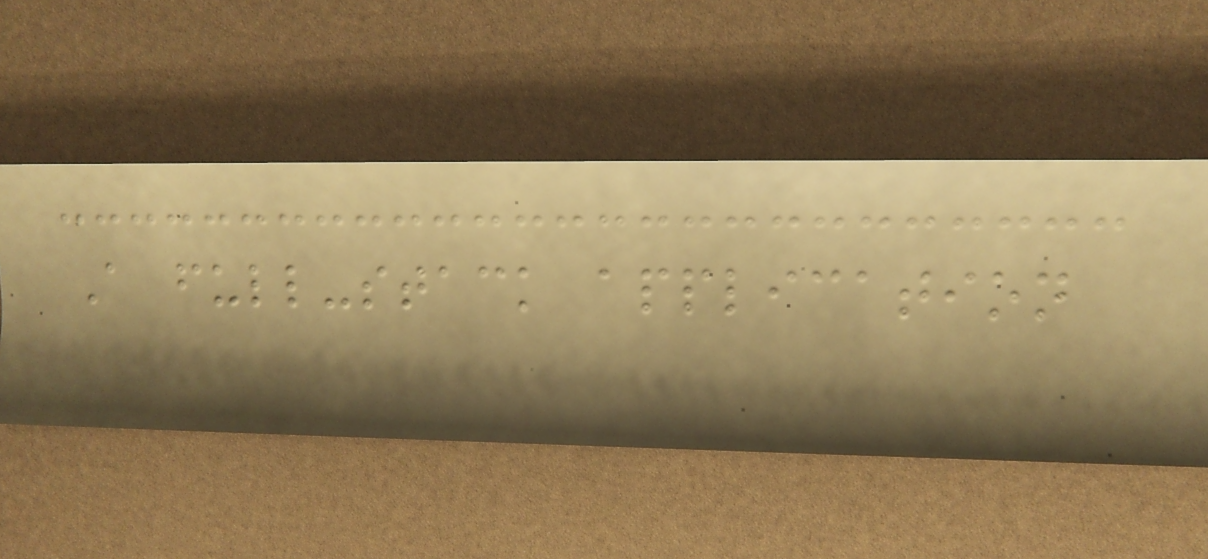A full-stack application
